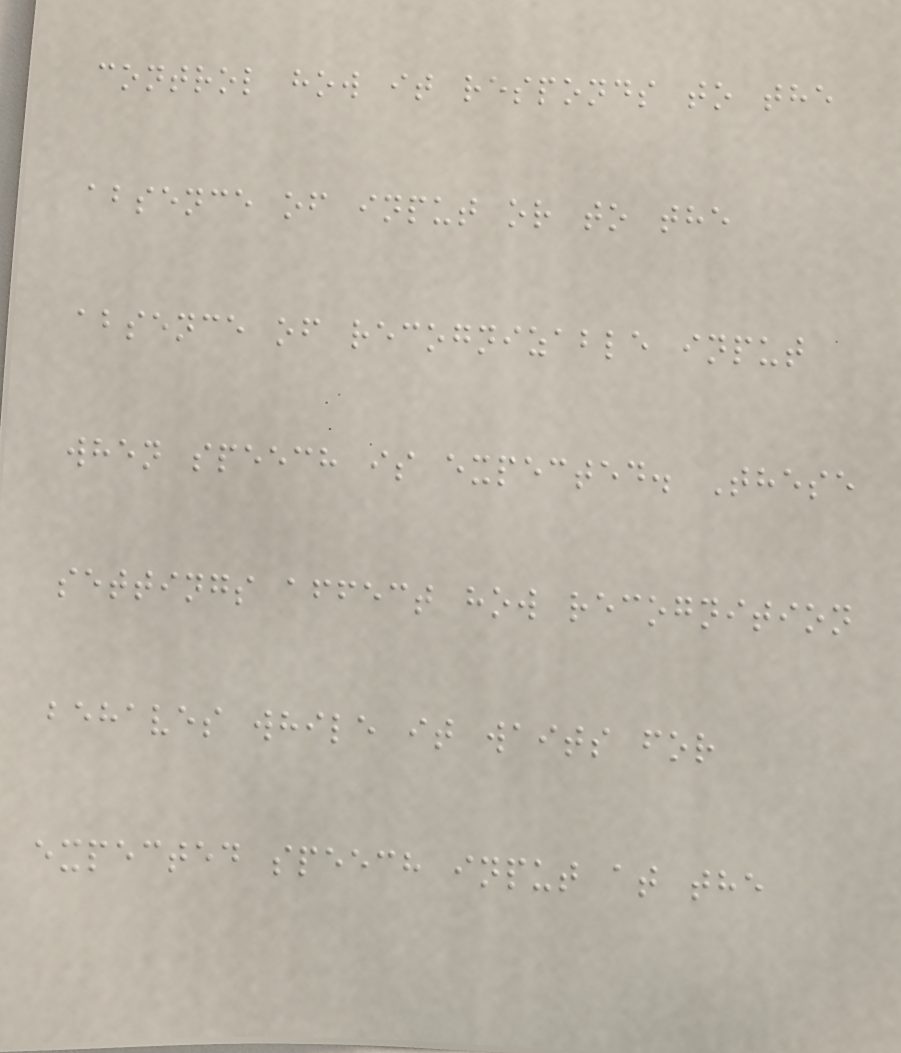control how it responds to the
absence of input or to the
absence of recognizable input
when speech is expected. These
settings affect how recognition
behaves while it waits for
expected speech input at the
